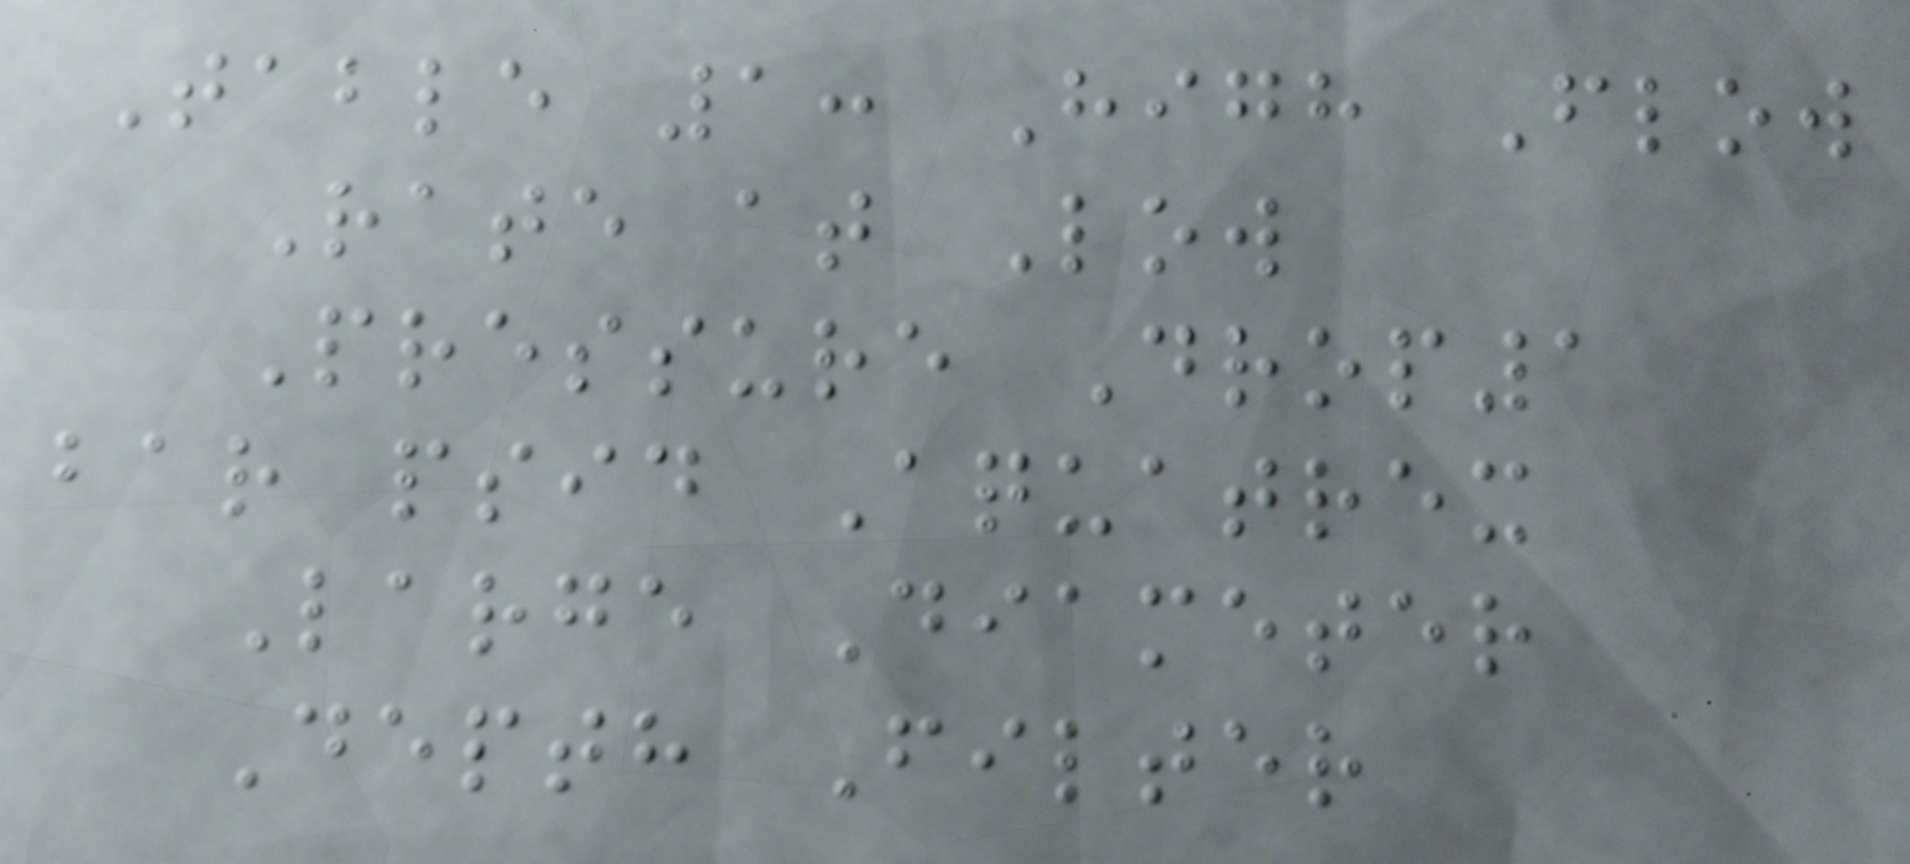Table 1: High Flow
Rate at Low
Pressure Drop1
bar psid Aquatrex
Large Diameter
Depth Filter
